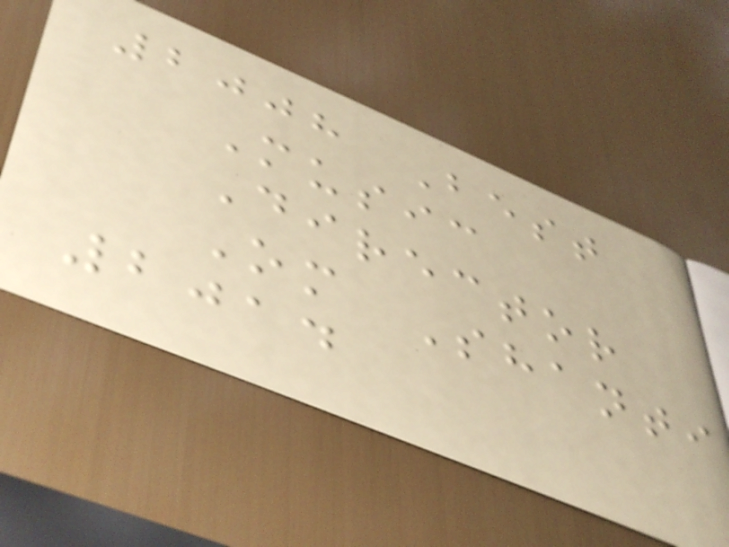2008 Best
Music
Director
Om Shanti
2014
